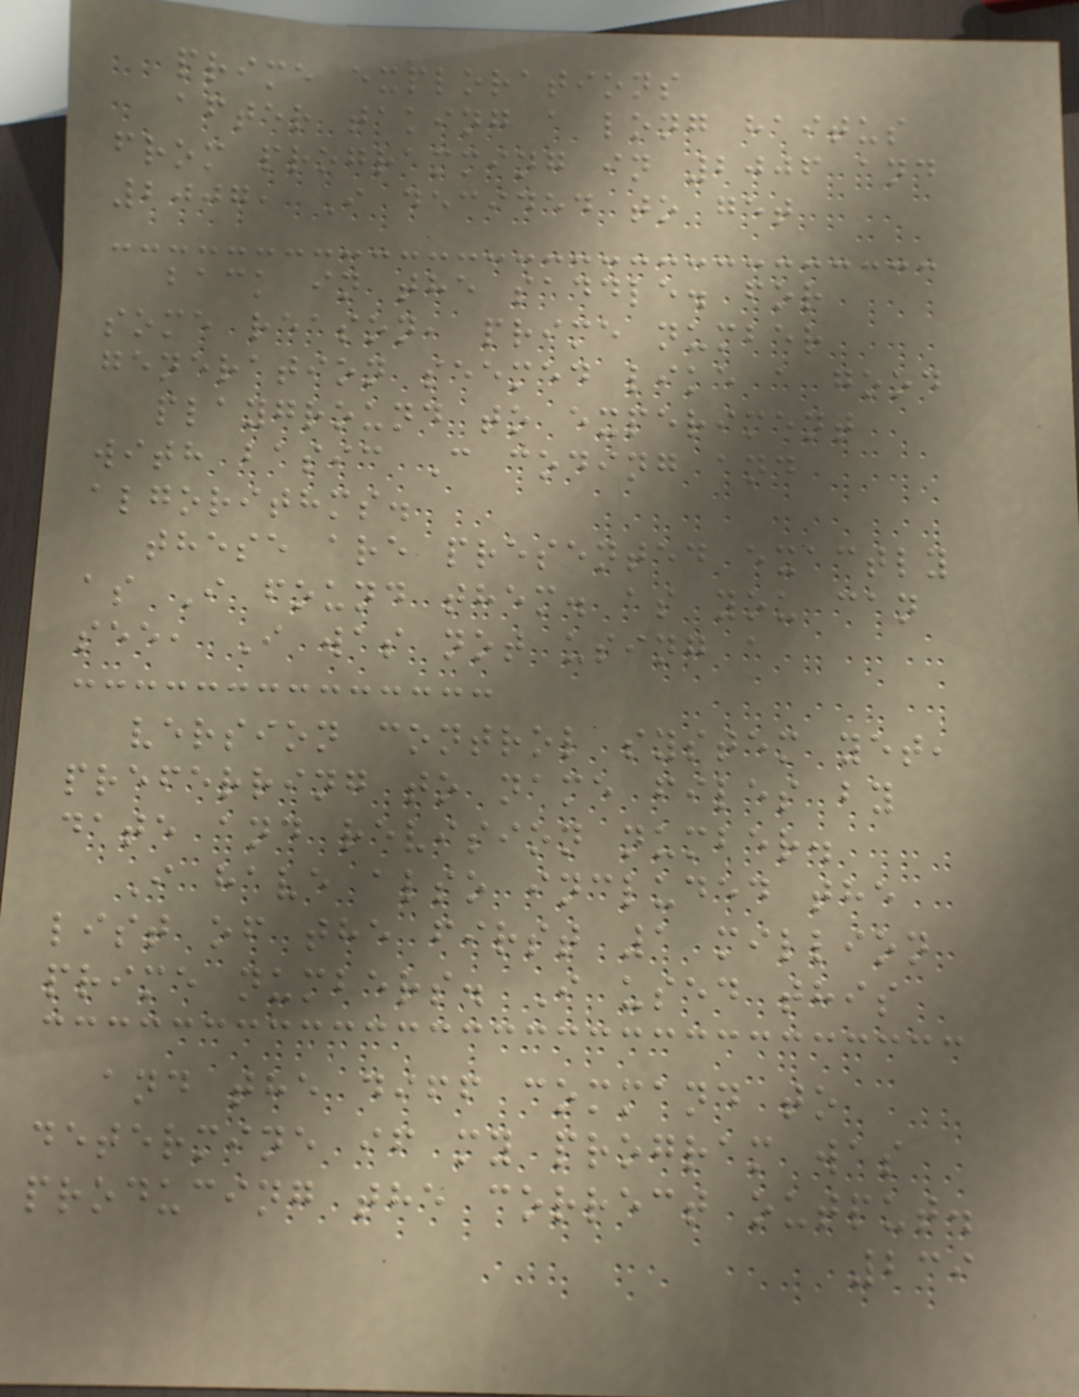prime explorations
after taking a long haitus
from programming in 2006 and
2007, I decided to get
back in the saddle. for
some reason, prime number
generation seemed like a good
playground to experiment
with basic C coding and
algorithms.
these are presented exactly
as I found them. as you can
see, I was not using a
version control system yet,
preferring to name files by
date and revision number.
I have also included the
list of the first 1 million
prime numbers. I used this
and the diff command to
determine if my program was
producing the correct output.
239
